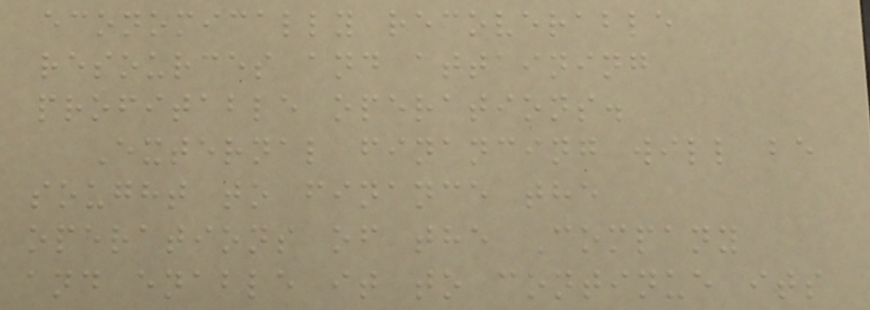economically recoverable
resources and attaining
profitable operations.
External financing will be
sought to finance the
operations of the Company
and enable it to continue its
